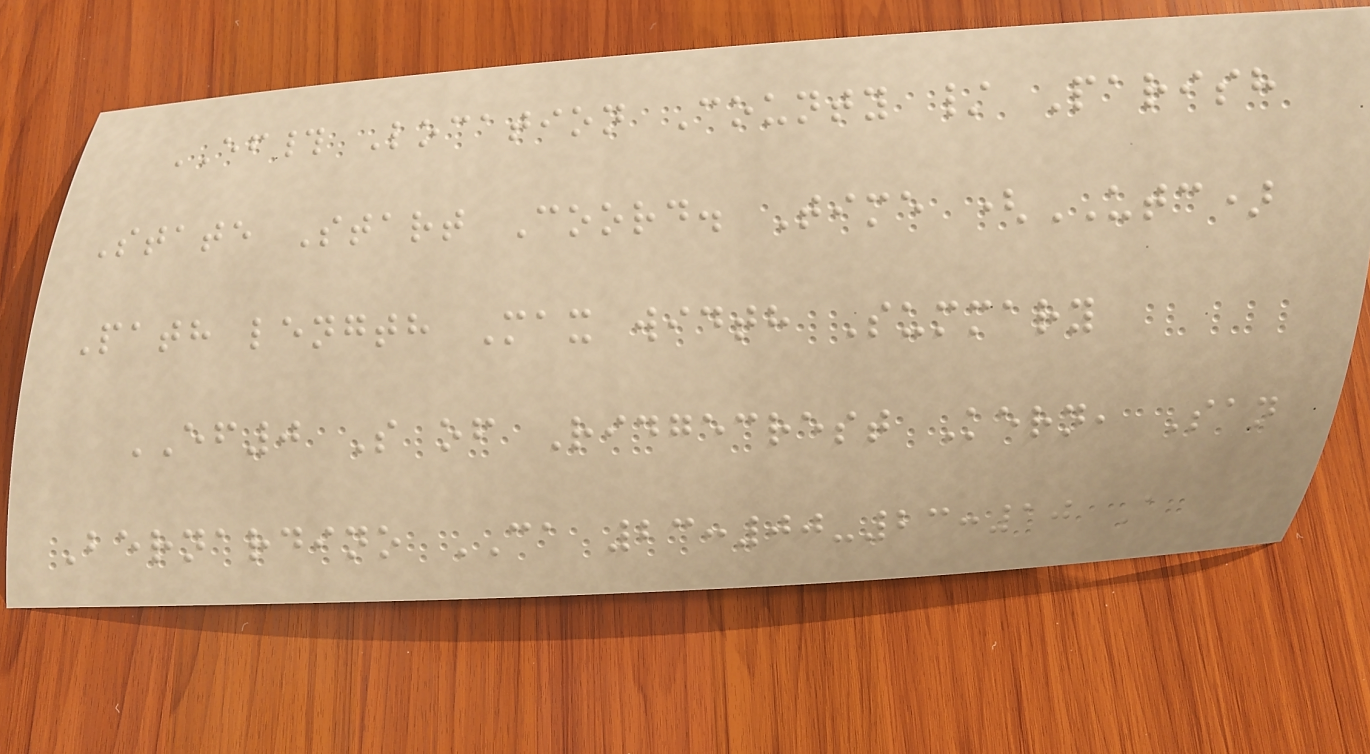EF# Location County / Parish
State Start Coord. Time (UTC)
Path length Max width Summary
EF0 S of Ridgecrest Kern, San
Bernardino CA 23:00-23:10 A
